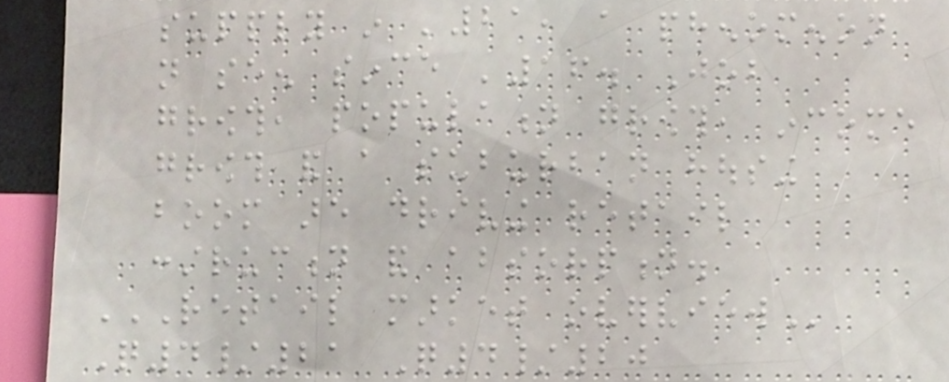supply in '21, a phenomenon
not seen since '16. Job
growth, population growth, income
growth and a suburban housing
boom are driving retail
construction and absorption.
RETAIL MARKET OVERVIEW
Q4/21 Q4/20
